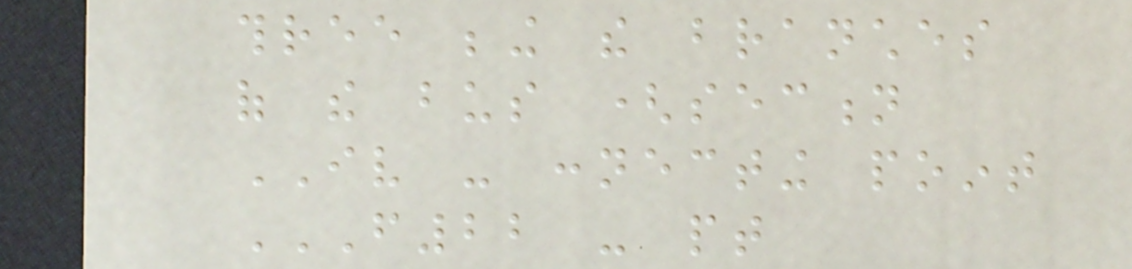three being the branches
of the bus (section
IV - connecting point
F22 - PT
